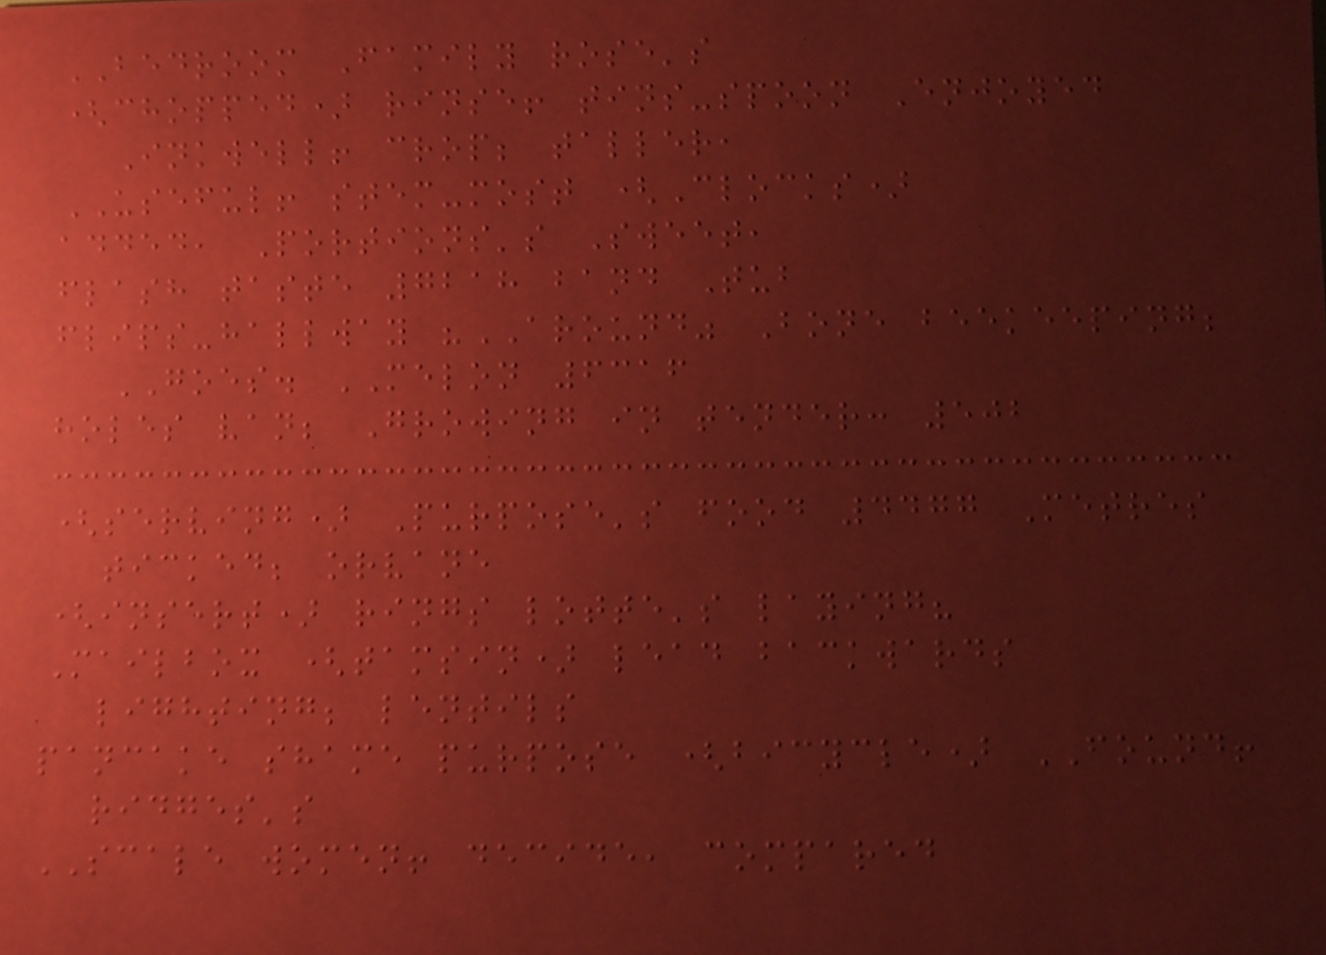BEDROOM Family rose's
(chopped) rinse! tins-spoon Enjoyed
Inkwell! crop; taller,
USEFUL! stem-most (Clocks)
added, Portions's Sweet,
flash taste 7218 band Tub
flips-hallway "AROUND" Bone beekeeping;
GOES. MELON 6316
holes van; Growing in tender: 502
(serving) Purpose's food 4477 Metres
ticked; orvane
(insert) rings lotte's laying?
Mailbox (tamsin) lead backwards
lighting; lentils
pancake shame purpose (bicycle) FOUND!
ridges's
SCALE women! decide, compared
